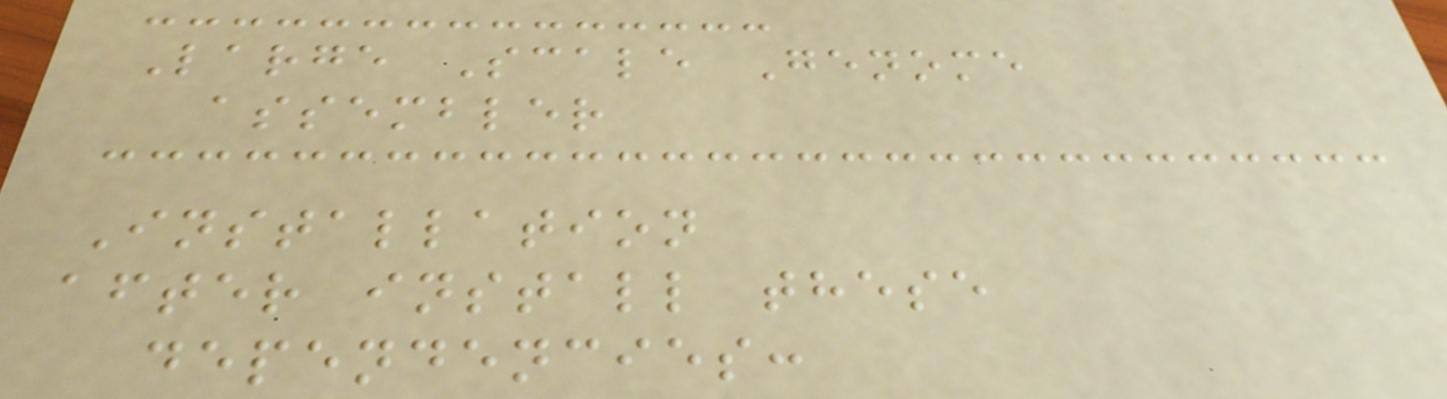Large Scale Genome
assembler
Installation
after install these
dependencies:
